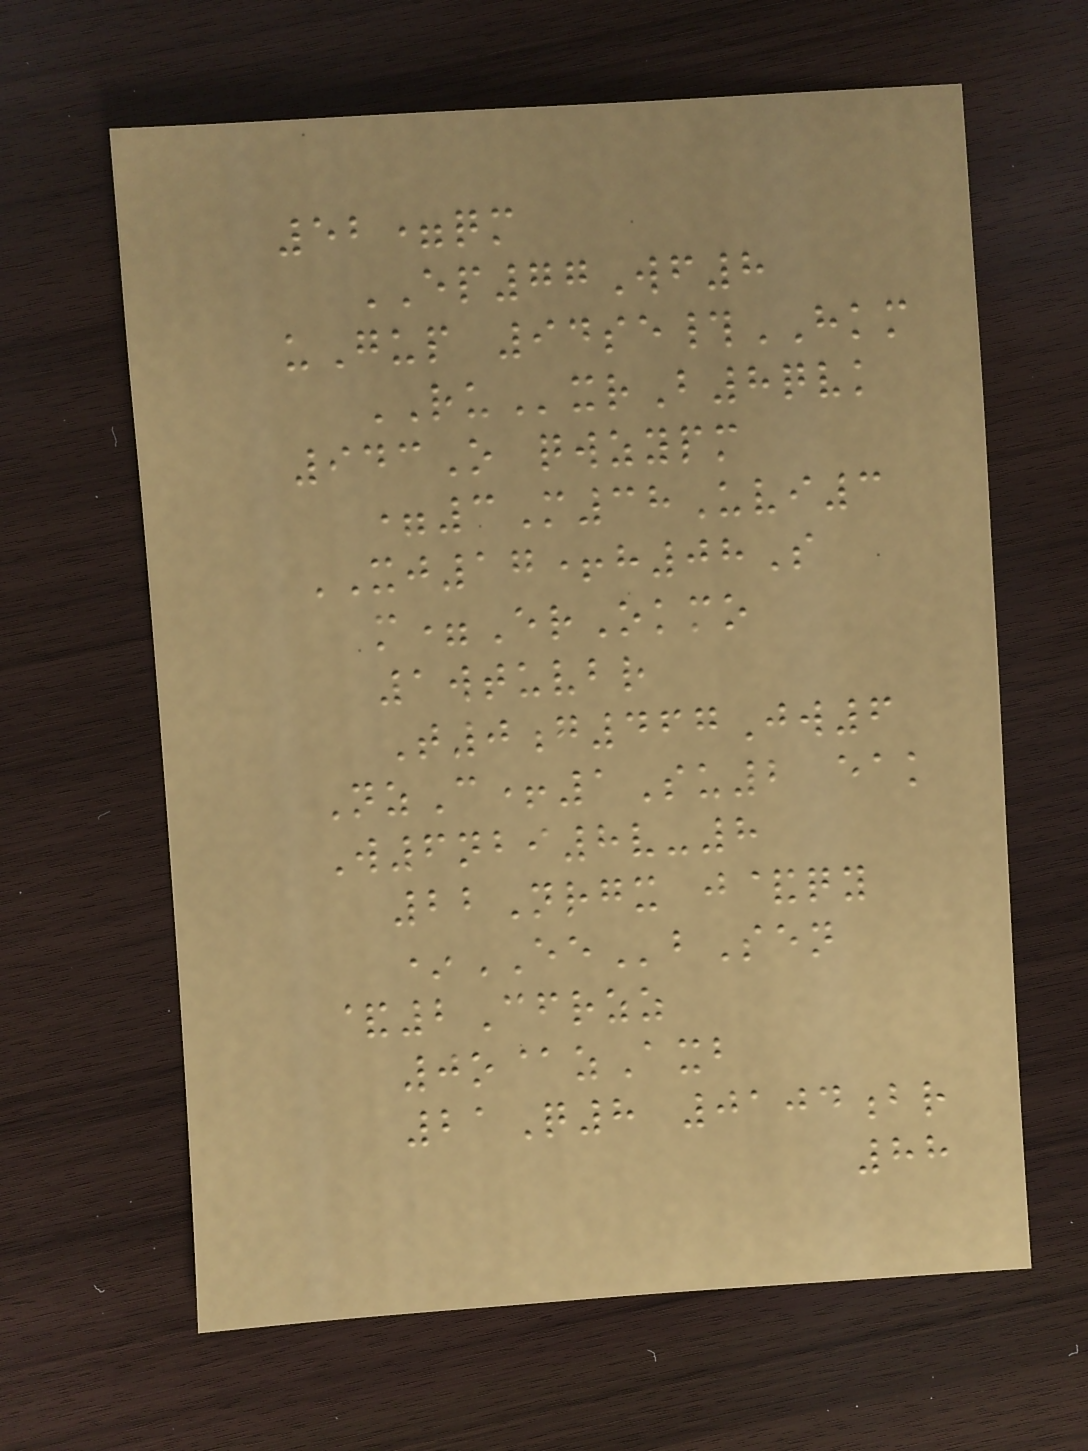52=qm
EP77Wf8
uGup 94se#HKM
RUxrB8qvk
943O qwzypm
=3M38Uvi3
XJ17+h08S
m=ErOkmo
1wtuvbr
T0g467Jw6
NzC+1Su2 eak
W6nbi8v-8
22Nrgx j&qy
*EEbSen
&2Cfrzz
0o@zAxb
21Q8 0104br
88
